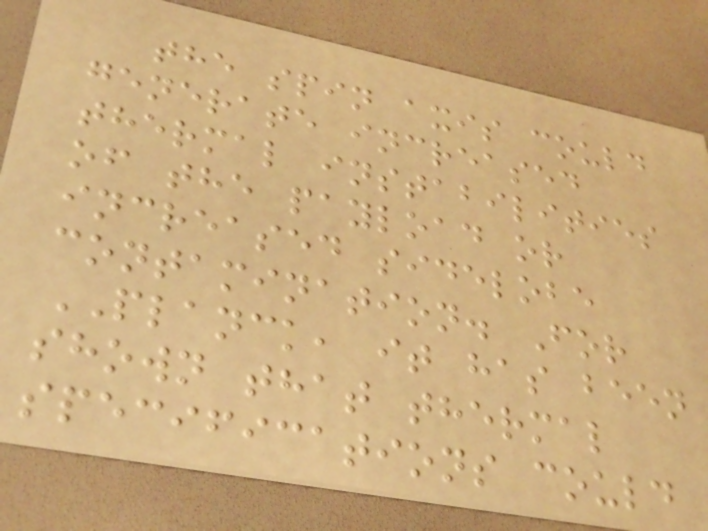the spin axis could
generate increased
thermal instabilities
of the payload or
increased sidelobe
contamination. For
PLANCK, it has been
shown that thermal
specifications could
